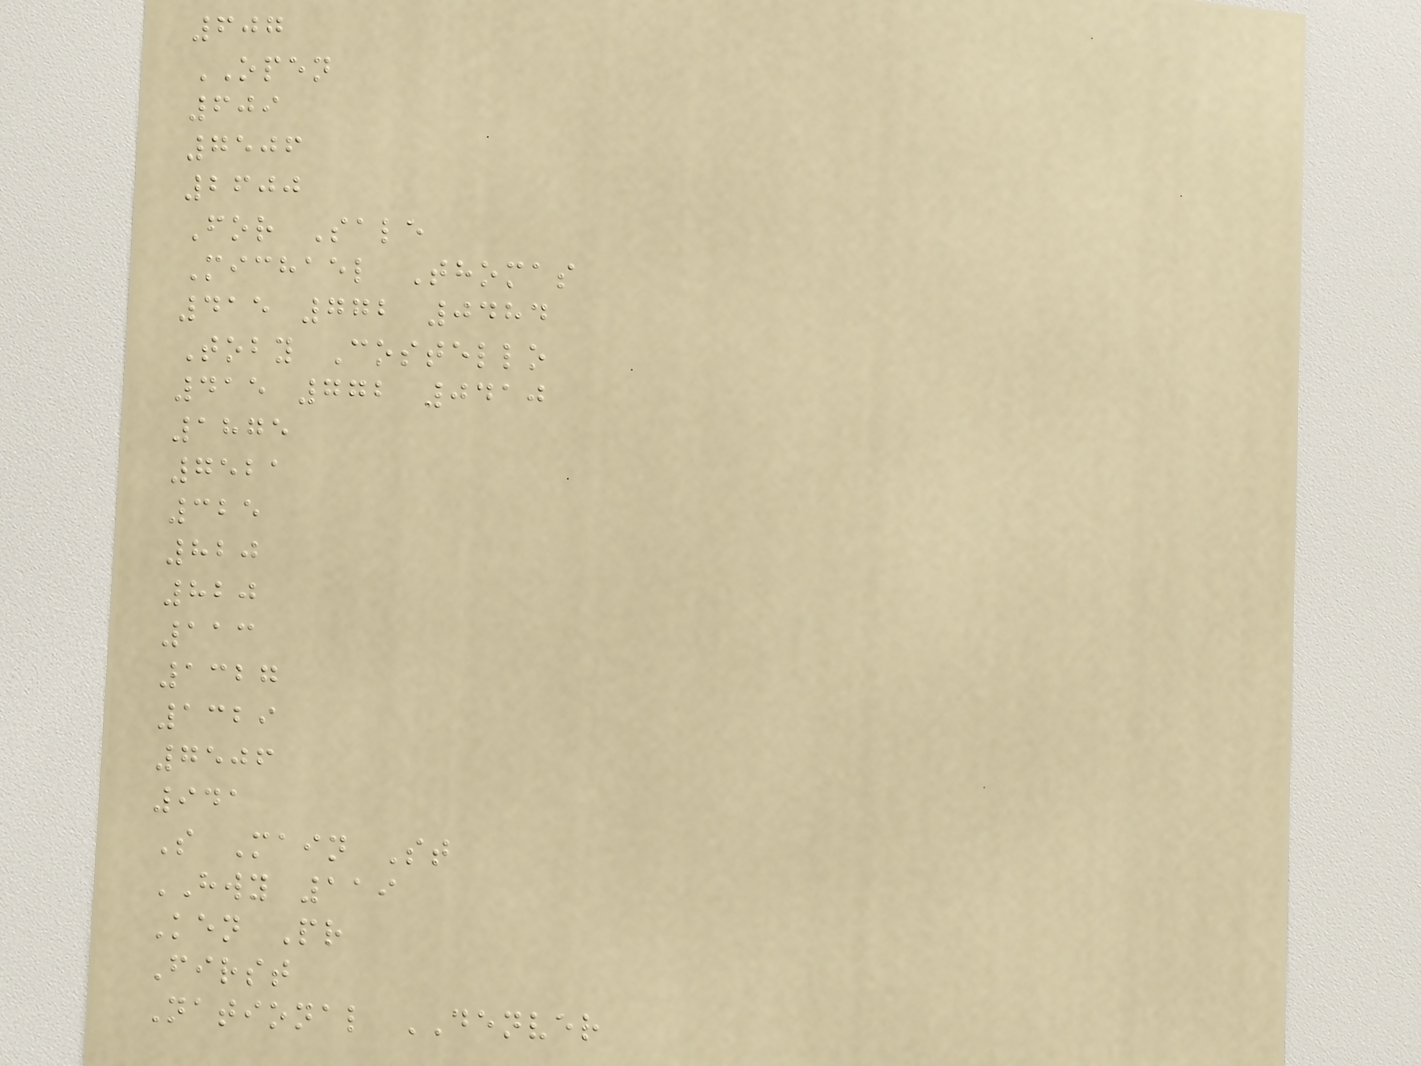607
OPEN
609
7506
2600
For Sale
Michael Thomas
415 772 0484
Toby Costello
415 772 0410
1875
7521
325
820
820
113
1327
1329
7506
941
S Main St
HWY 119
Ken Pr
First
National DENVER
